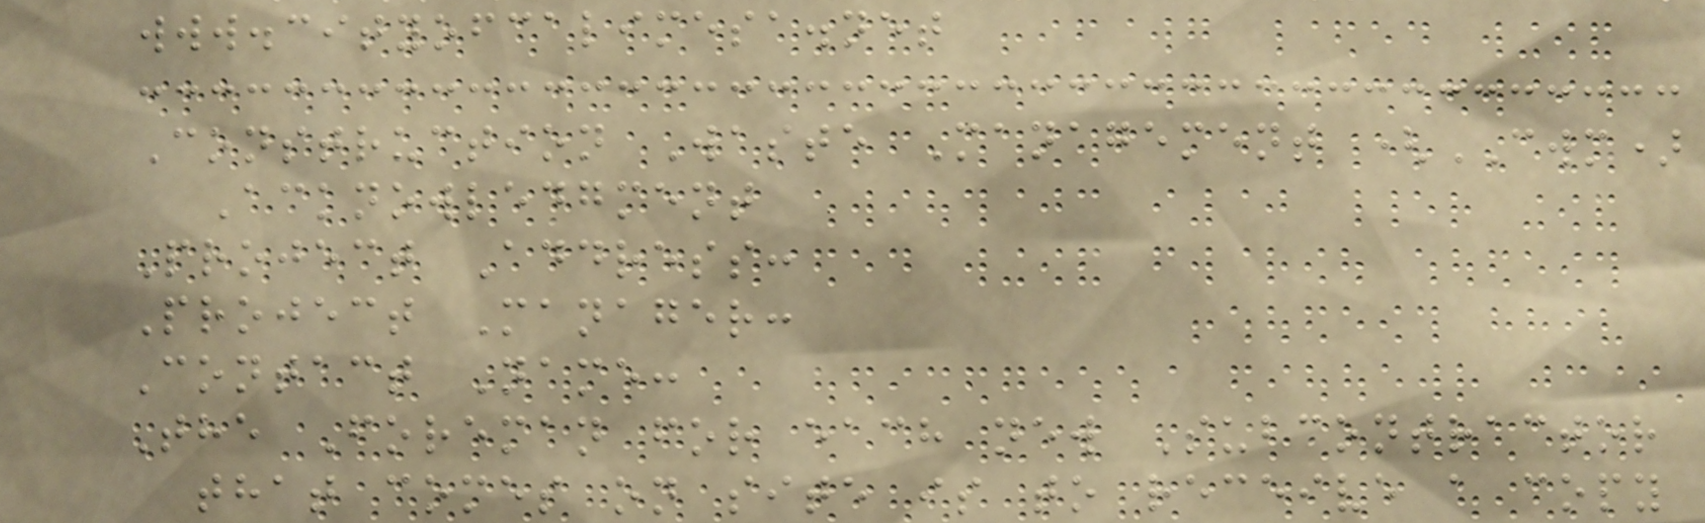www.cityofcalimesa.net
Construction Waste Management (CWM)
Acknowledgment
Project Address:
Project Manager:
Contact Name:
The Foreman for each new Subcontractor
that comes on site is to receive a copy
